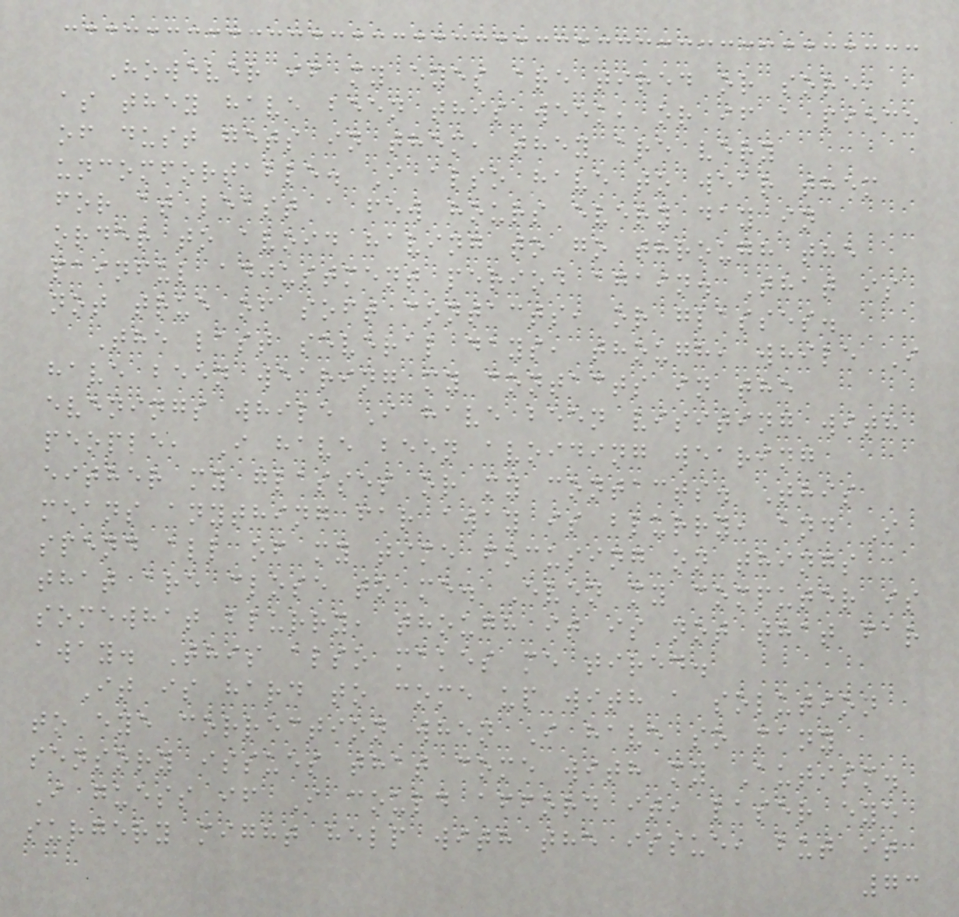However if my eyes are tired or sore,
as they have been this week, or if a piece
of dust gets in them, they are very
uncomfortable. I also have to wear them
for at least a few hours every day in
order to avoid having to go through the
painful adjustment period again. That is
not true of soft contacts, or glasses.
The last several days, though, while I
have been wearing my contacts in the
evenings while I have been visiting with
people, I have been avoiding wearing
either my glasses or my contacts. This
means anything far away is blurry, and I
spend all of my time focusing on things
that are close to me. Even my computer is
somewhat blurry, though it is not that far
away. This also makes me tired.
It is hard to come up with a solution
to eye correction when I have so many
sensory issues that come with my Autism.
I guess if I could afford it, laser eye
surgery might help with the issue, but it
73
